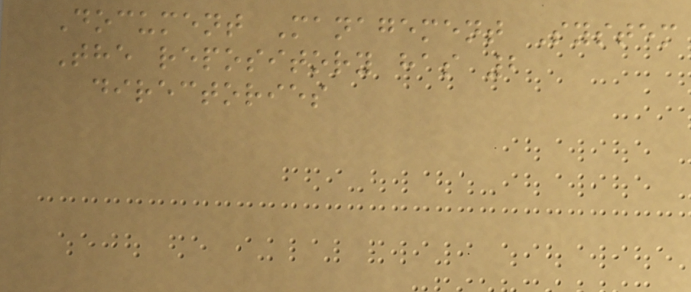Document Management System
The repository has 2
directories
